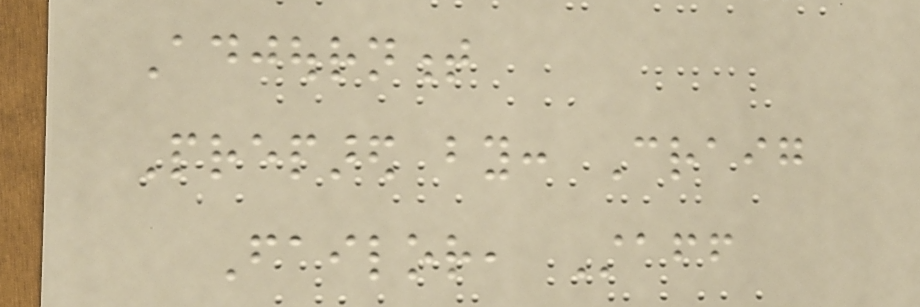Adjournment
Prepared by: Craig
Failor, Staff
